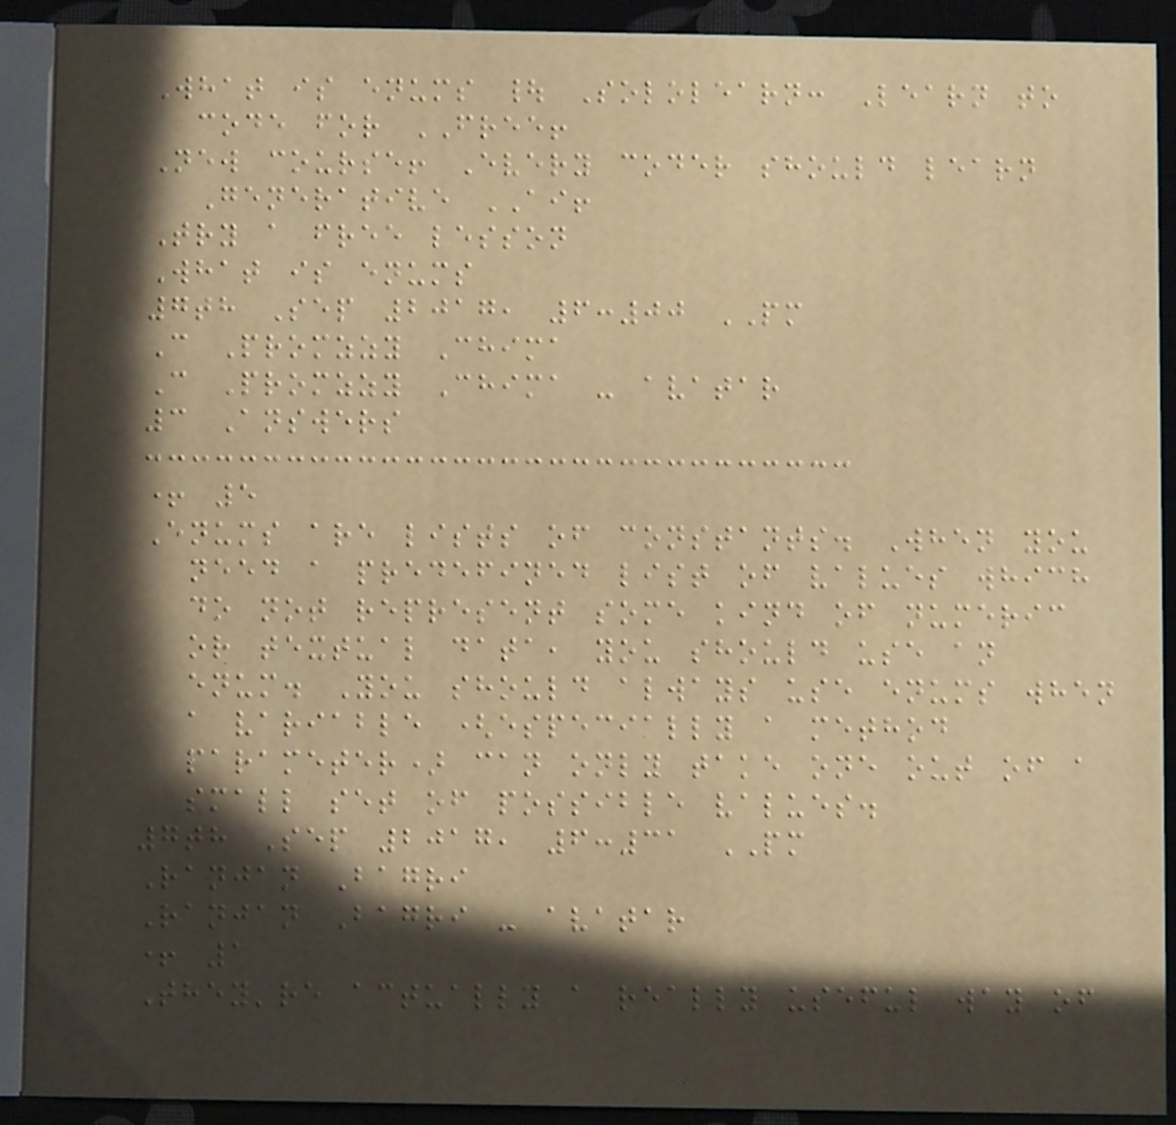What is enums | Sololearn: Learn to
code for FREE!
New course! Every coder should learn
Generative AI!
Try a free lesson
What is enums
7th Sep 2017, 6:00 PM
C Promzzy Chima
C Promzzy Chima - avatar
3 Answers
+ 5
Enums are lists of constants. When you
need a predefined list of values which
do not represent some kind of numeric
or textual data, you should use an
enum. You should always use enums when
a variable (especially a method
parameter) can only take one out of a
small set of possible values.
7th Sep 2017, 6:31 PM
Ranjan Bagri
Ranjan Bagri - avatar
+ 1
They're actually a really useful way of
